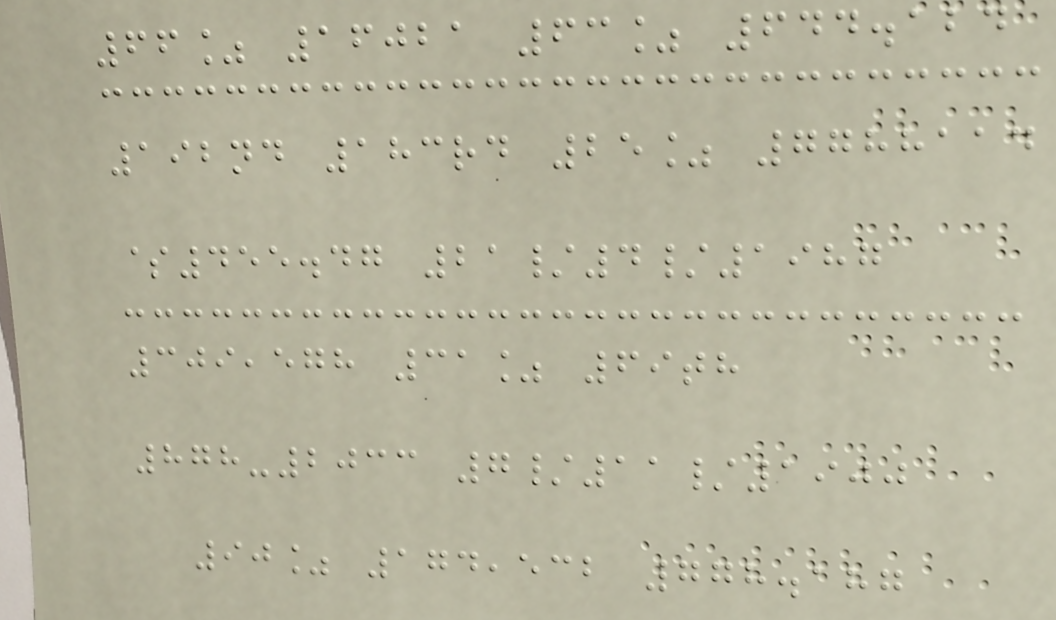66% 16021 63% 644.124
192nd 183rd 25% 7788114
$455.47 21/4/1987
309,578 31% 69th
878-2033 7/11/1900
90% 174,532 778.187
